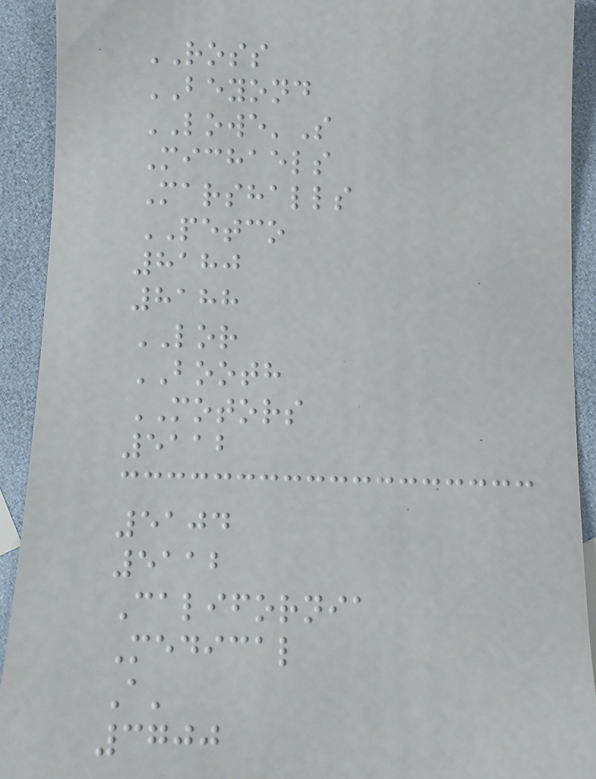ROSS
BEYOND
LOWE'S
Michaels
Marshalls
PETCO
8180
8188
LOR
BOOTH
MOTORS
5112
5104
5112
California
Medical
A'
3700
